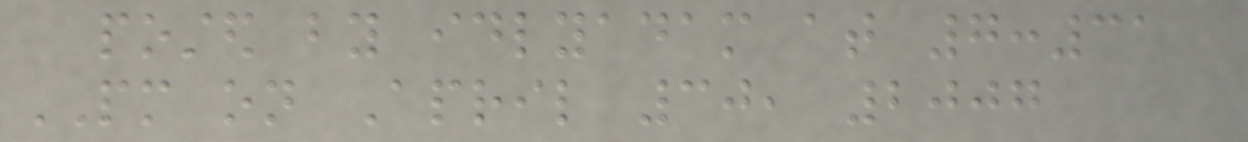posted by idlyadam at 7:31
PM on April 30, 2007
